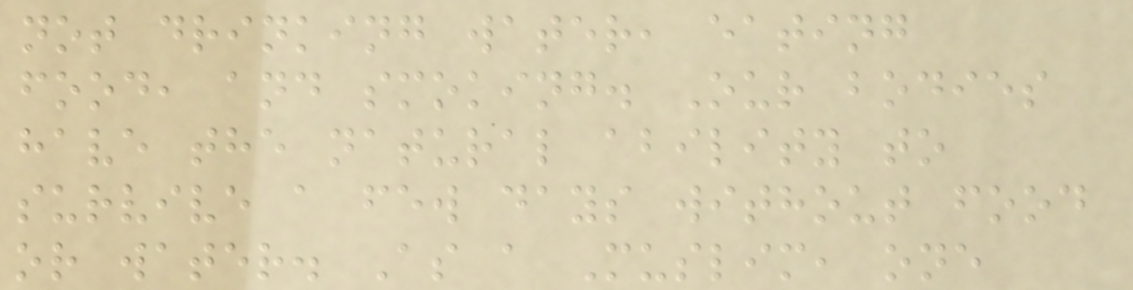not drinking water, eating
food, and smoking. Our bodies
have the natural ability to
survive a few days without food
or water. As a Muslim, one
